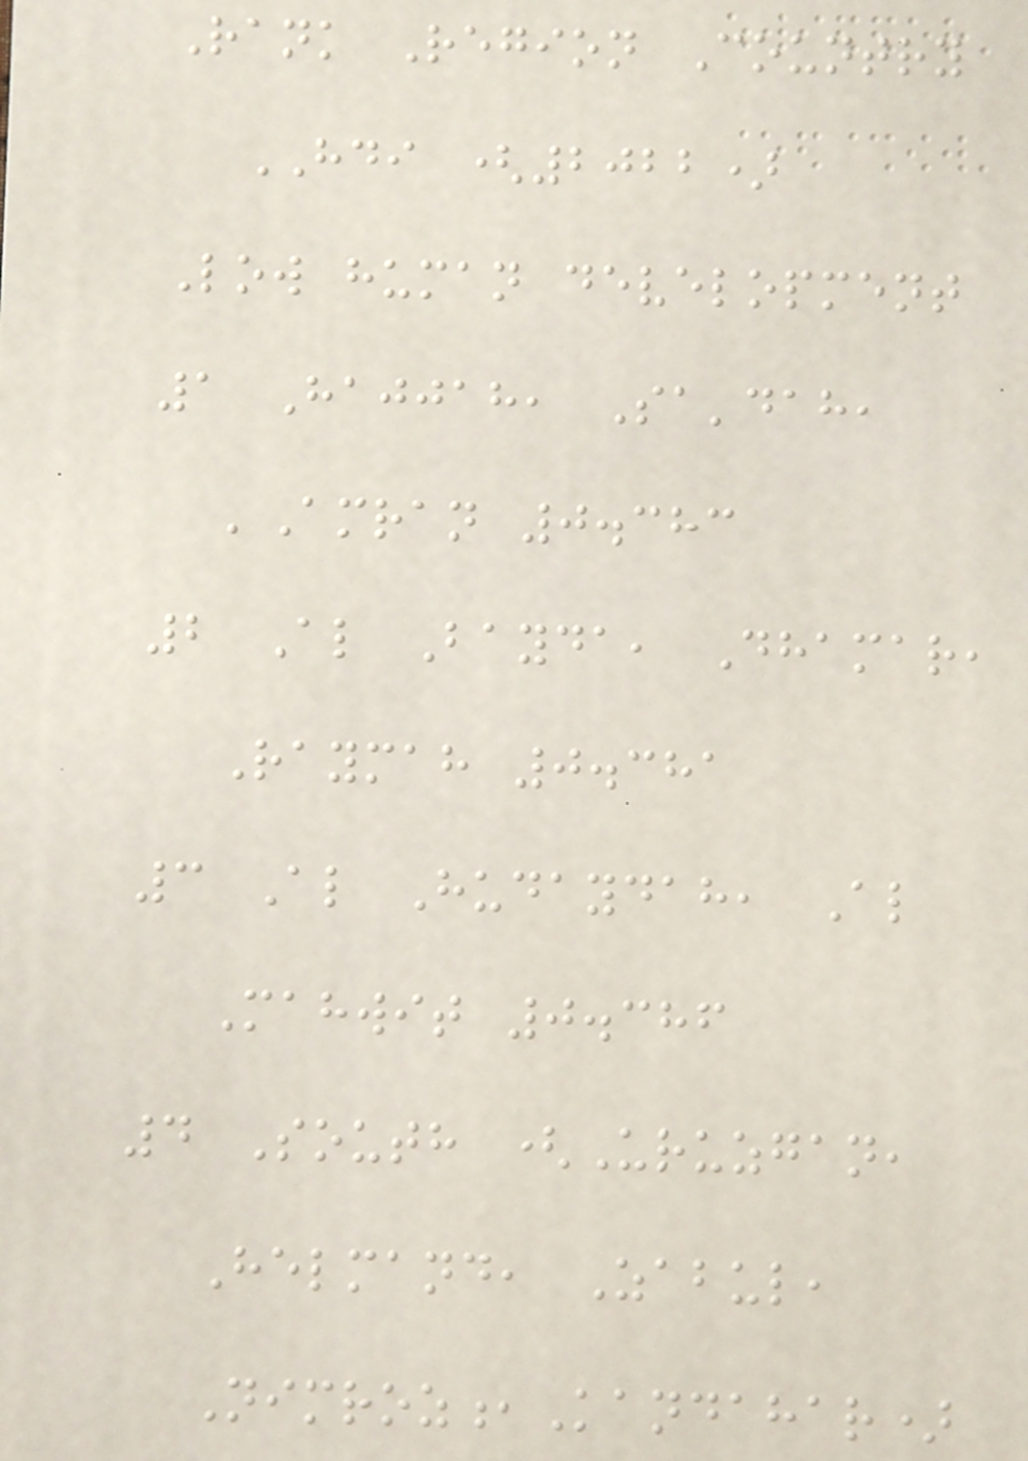Rank Region Country
HDI (2022)
Low human development
1 Hajjah, Sa'dah,
'Amran 0.383
2 Al Bayda, Dhamar,
Raymah 0.381
3 Al Hudaydah, Al
Mahwit 0.386
4 South (Uruzgan,
Helmand, Zabul,
Nimroz,Kandahar)
